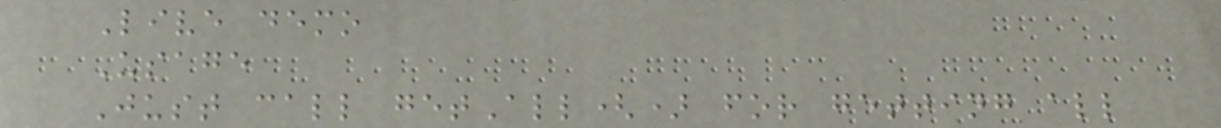Live demo
Usage
Just call getAll() for getting all
